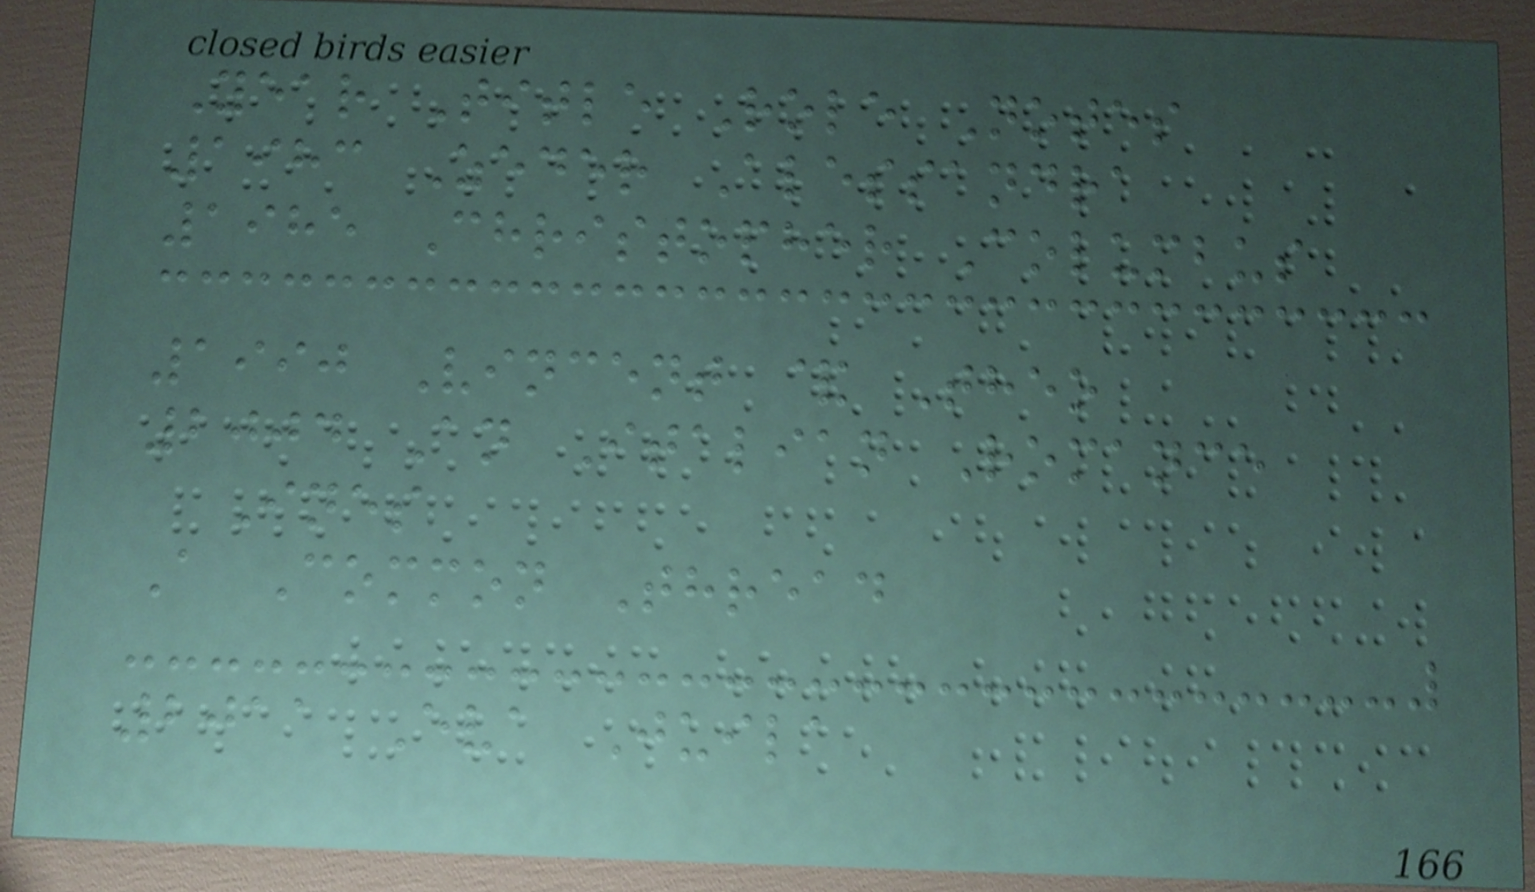Year Title Role Notes
1983 Zeder Alessandra
1985 Christopher Columbus
1990 Vincent & Theo
2004 An Italian Romance
Ines
A Common Thread
2011 Eva Juila
